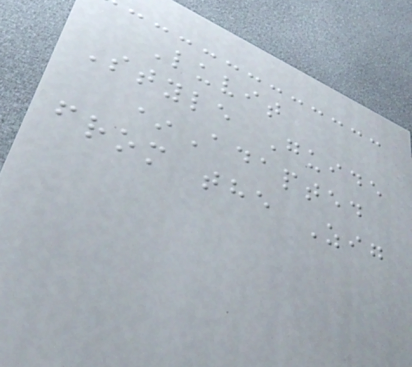Luvit
Style Guide
*Adapted
from the Zig
